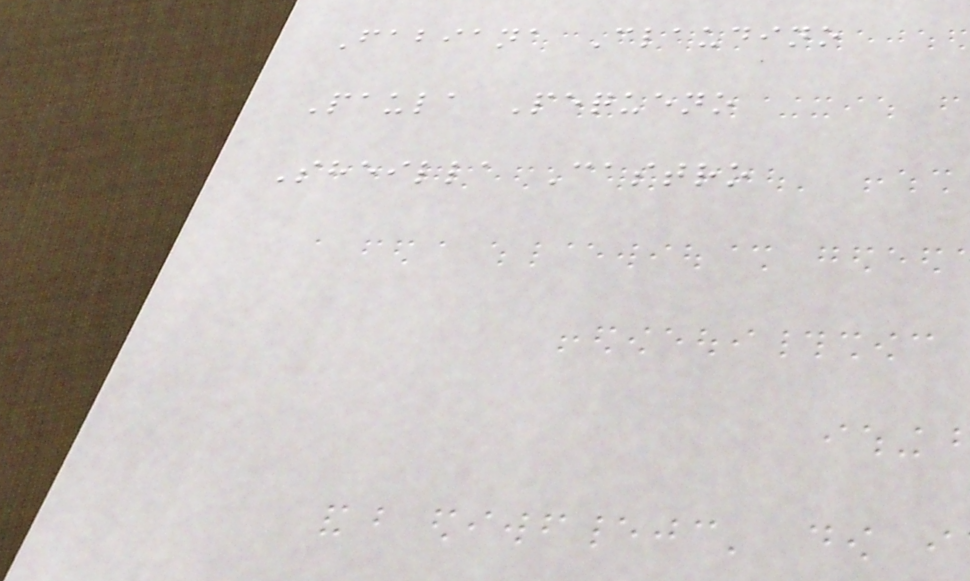Fabiana Claudino
Paula Pequeno
Sheilla Castro
